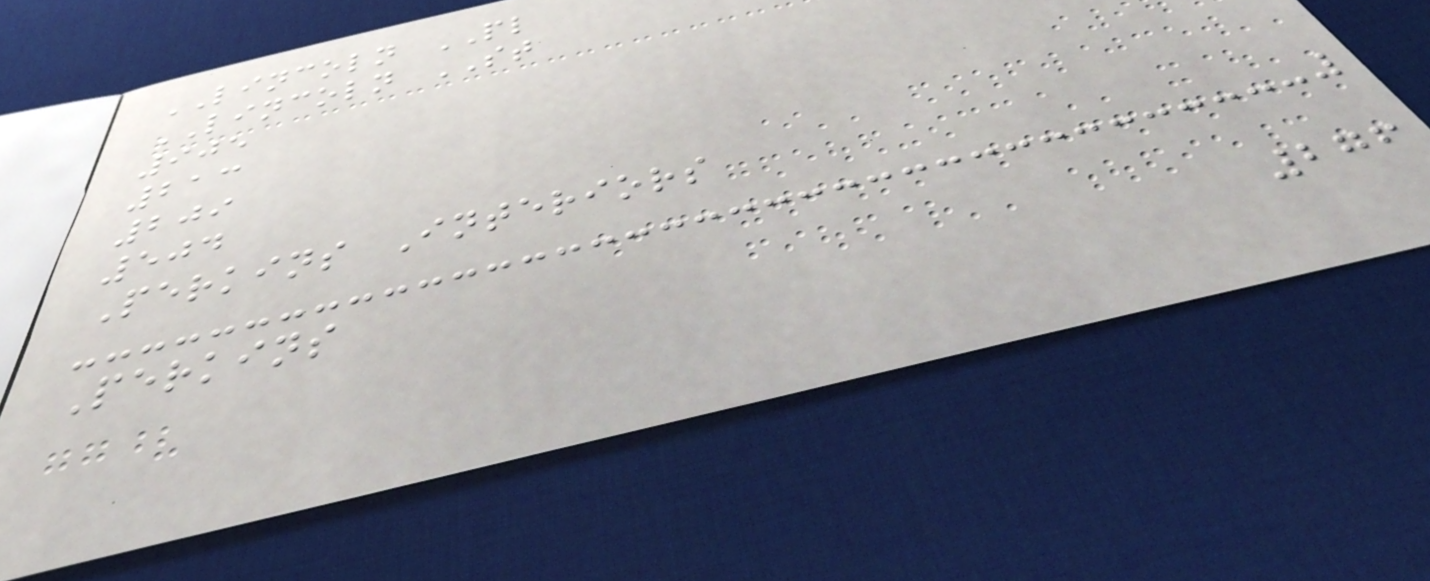LINCOLN PL
LINCOLN ST
905
213
209
504
Perkins Interiors
Perkins
276
